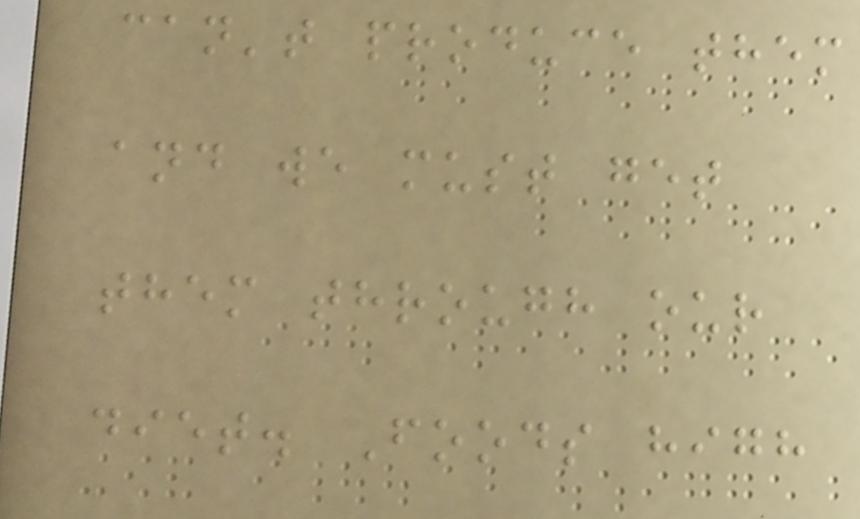can't produce them
and we must get
them through our
diet. Foods high
